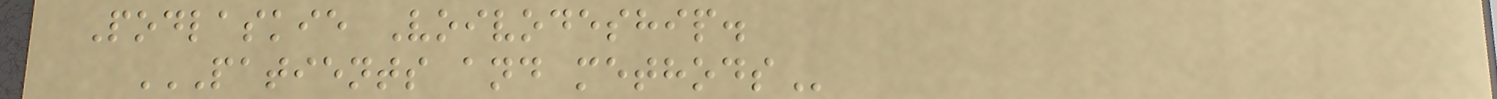Podlaskie Voivodeship.
PATIENTS AND METHODS
